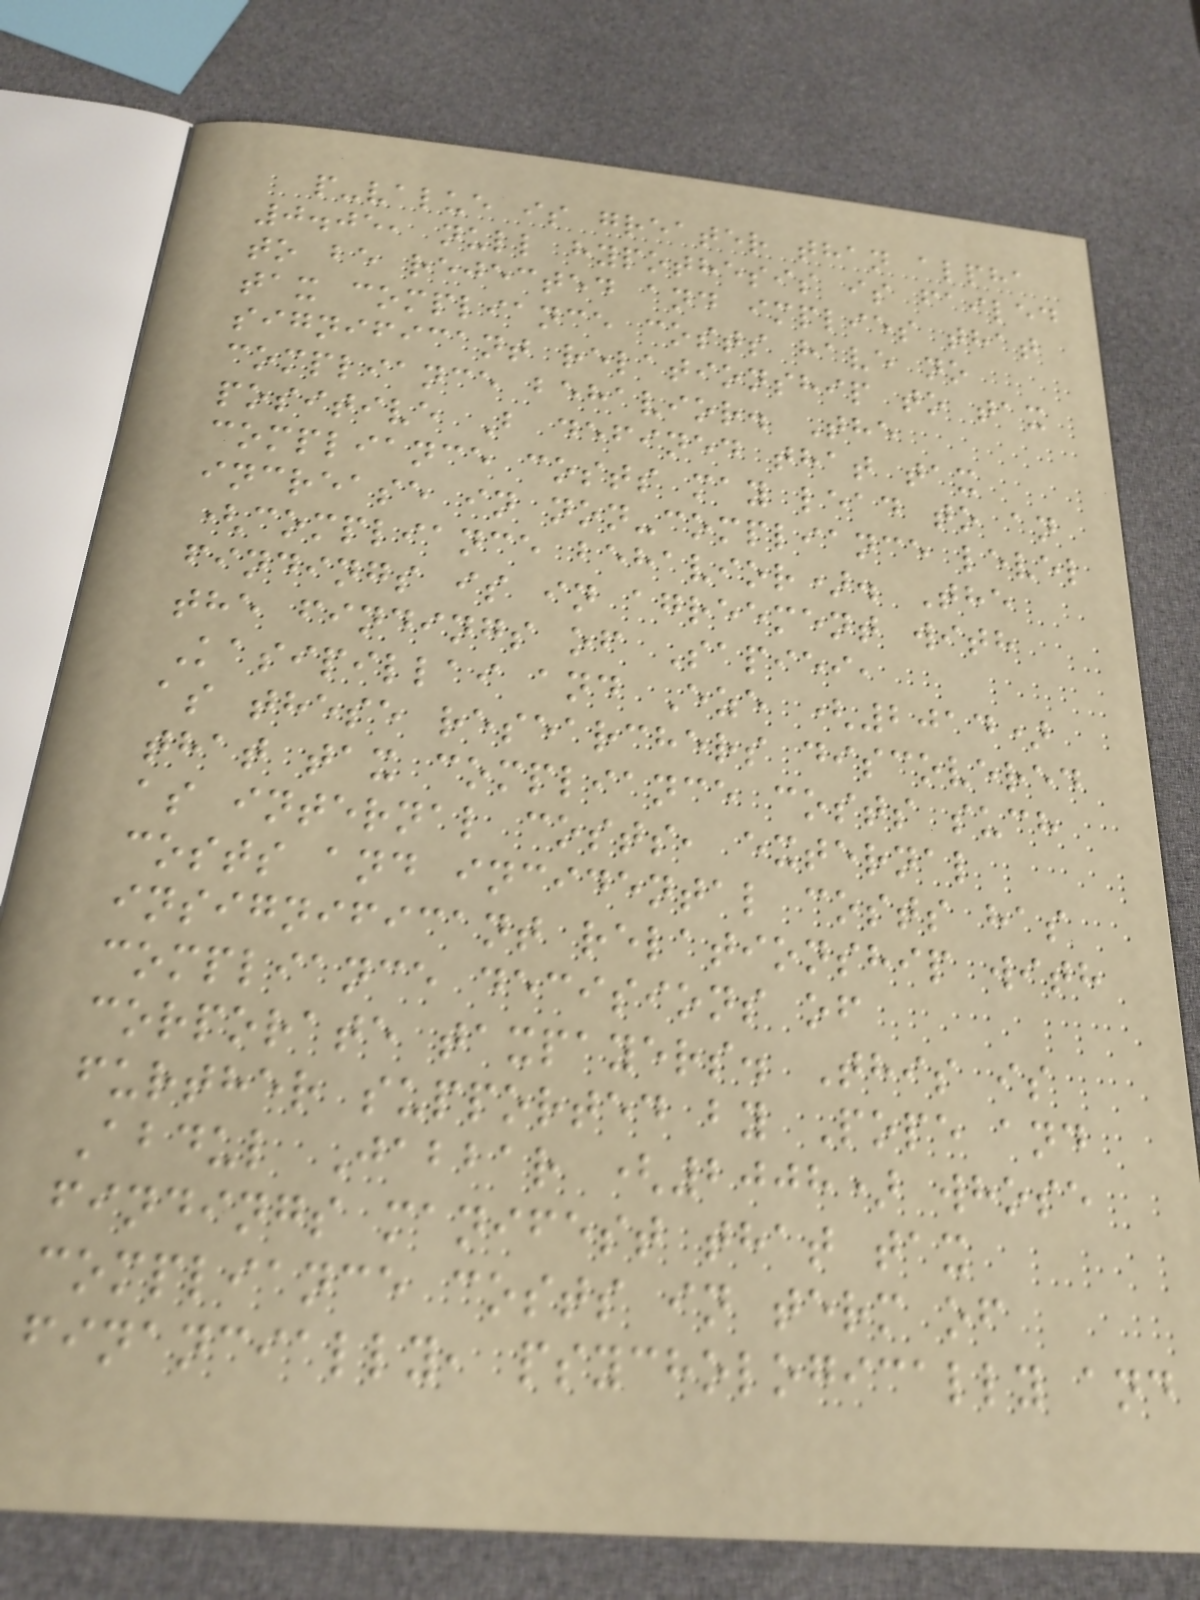p-value is greater than alpha
0.05, null hypothesis is failed
to be rejected and implies that
tax compliance costs have no
significant relationship to tax
compliance behavior. The
positive B defined that tax
compliance costs may lead to an
increase in non-compliance level
(compliance behavior). The
findings is in agreement with
the findings of Sapiei,
Kasipillai and Eze (2014)
as these researchers discovered
that tax compliance costs such
as internal costs, external
costs and incidental costs has
insignificant relationship with
compliance decisions of
corporate taxpayers. This is
further supported by Pope and
Abdul Jabbar (2008) whose
findings manifest that tax
compliance costs in term of
financially, psychologically and
